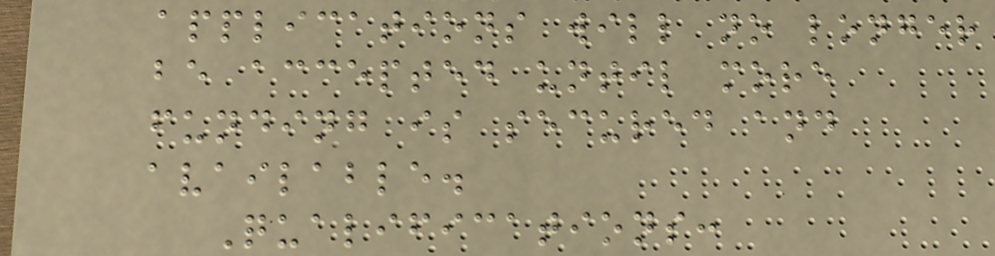applications will no longer
be accepted until more
funding is secured and
available.
Qualifications:
